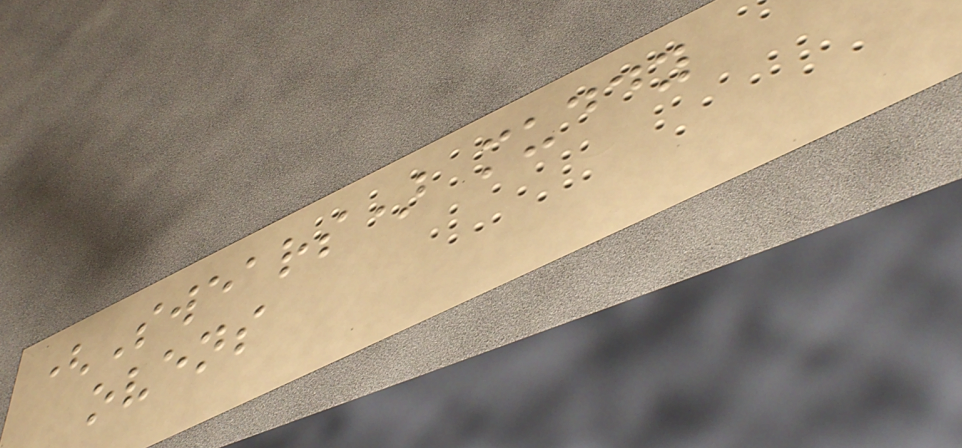(Swears) muddy
ovens
